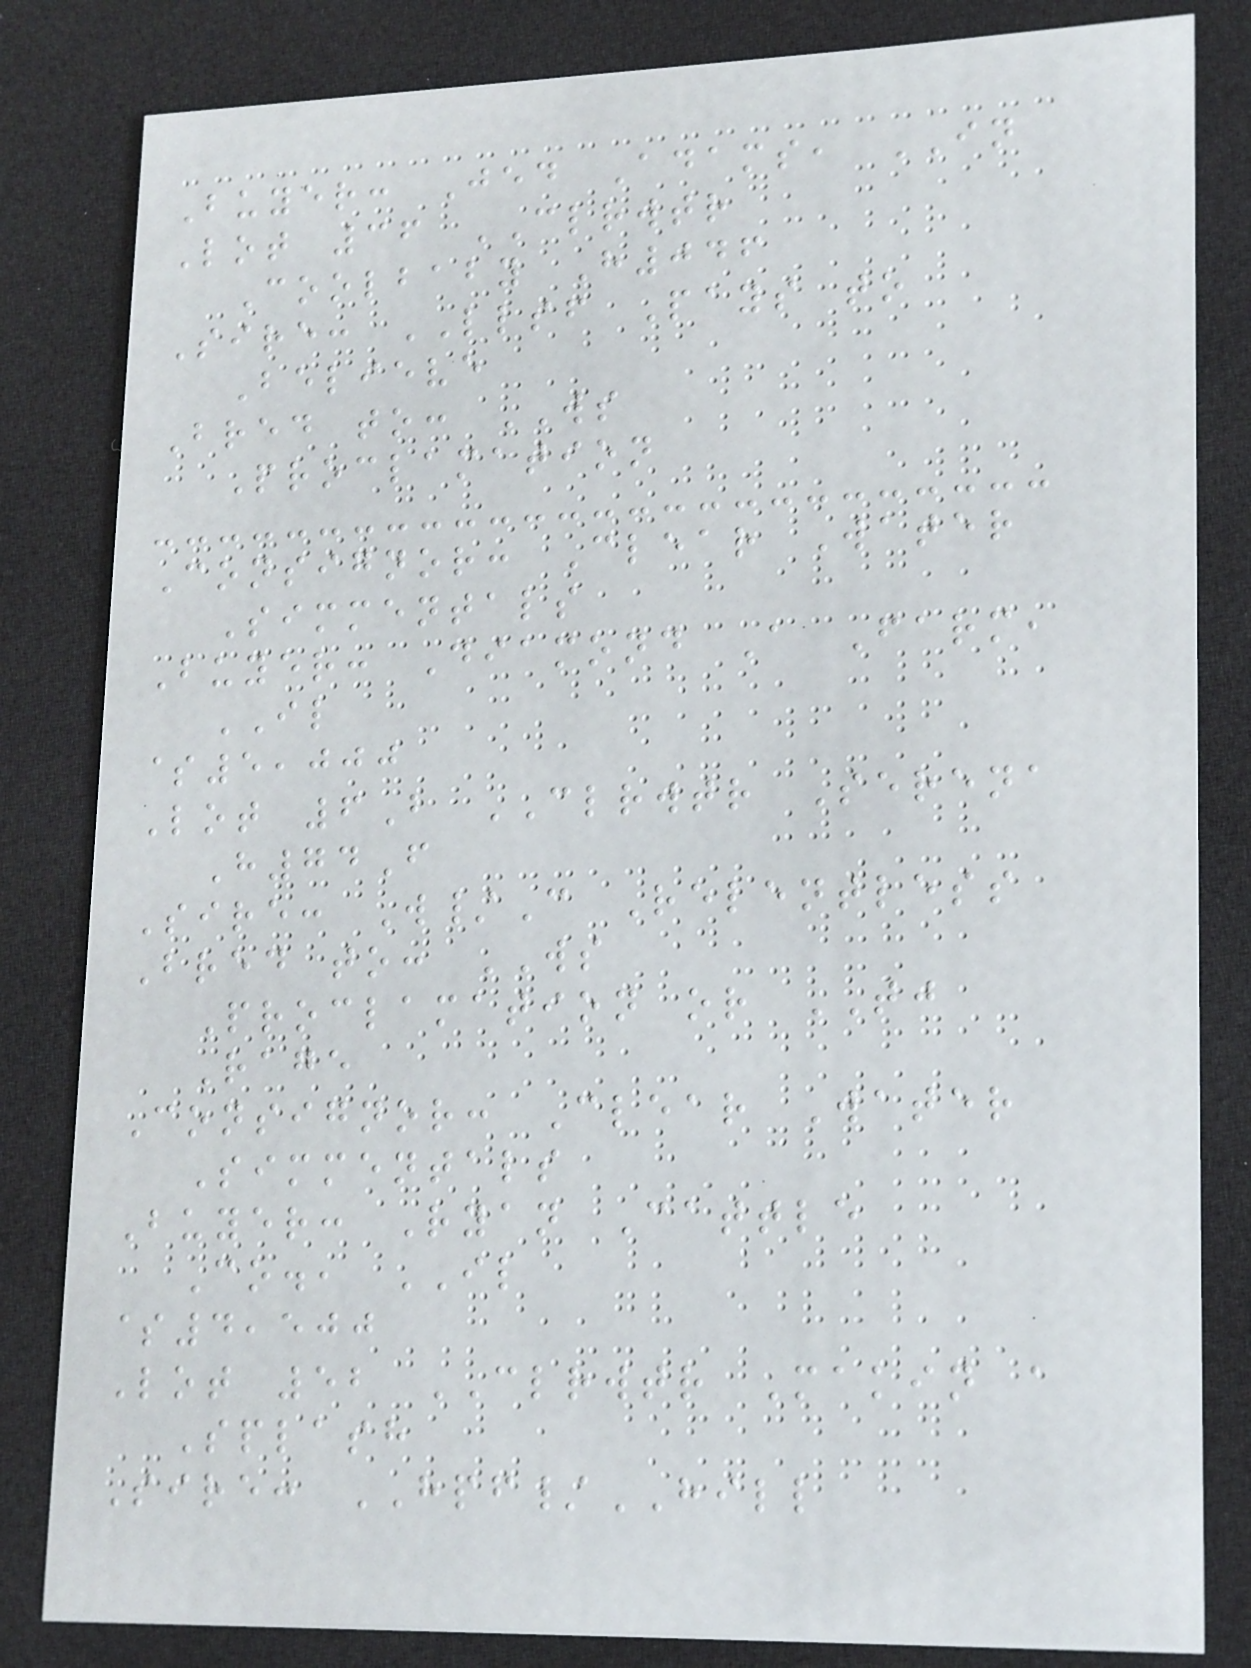Buyer: Jed Adams, IN
Lot 36 CLRWTR
Coolbaby H046
Sire: LLSF Pays to
Believe
Bred to: WS
Proclamation
Consignor: Clear Water
Simmentals
Buyer: Diamond A Farm,
IL
$5,000
Lot 6B CLRWTR Serena
H74F
Sire: W/C Relentless
Bred to: WS
Proclamation or TJ
Rage
Consignor: Clear Water
Simmentals
Buyer: Ryan Cattle
Co., IL
$4,500
Lot 52 CLRWTR Makin a
Splash
Sire: HPF/HILL
